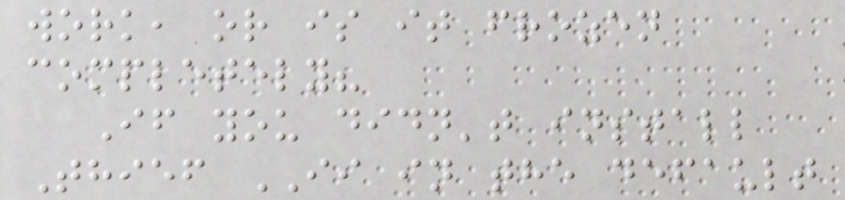work, or is it frozen
completely?
If you didn't install
Thief II in the default
